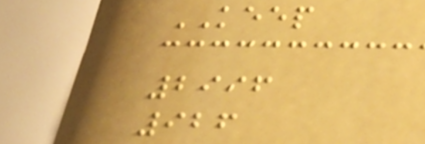KEEP
2996
926
